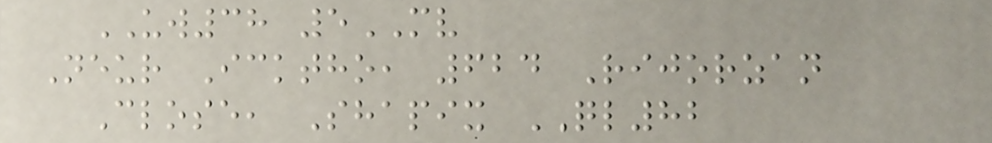UW38 5MV
Neur Icktho, 624 Rijorzan
Close, Shapix QL82
